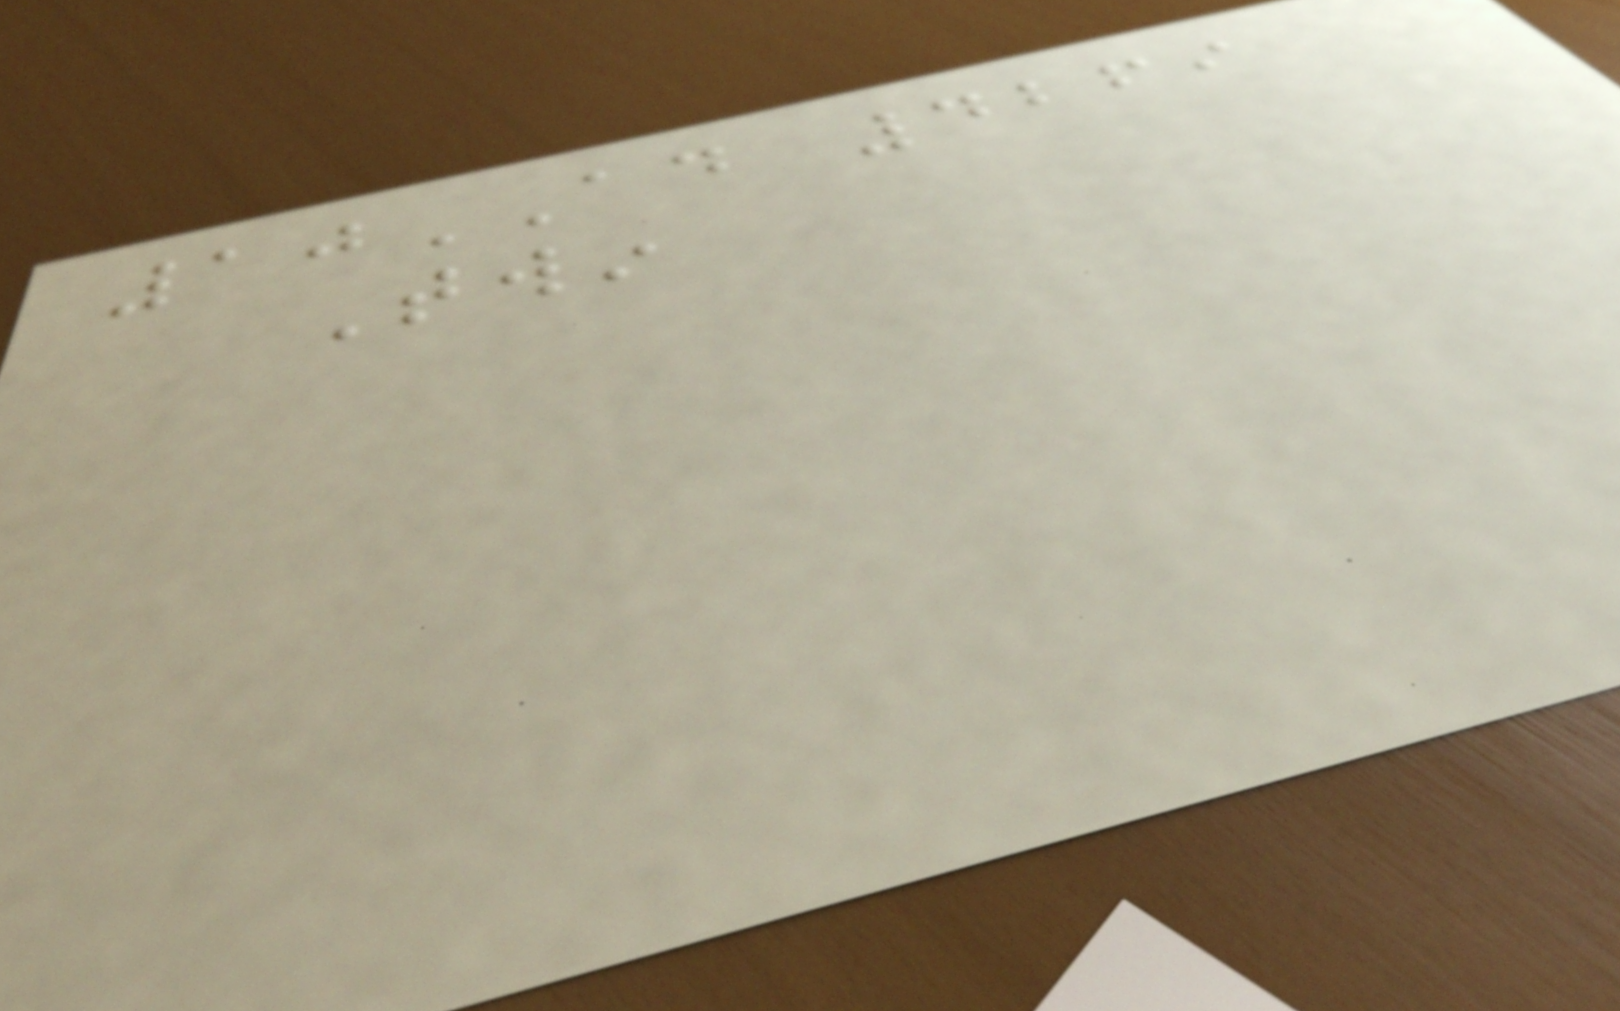10AD 4269
Twin
